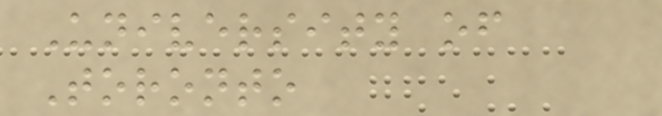University of
Toronto
